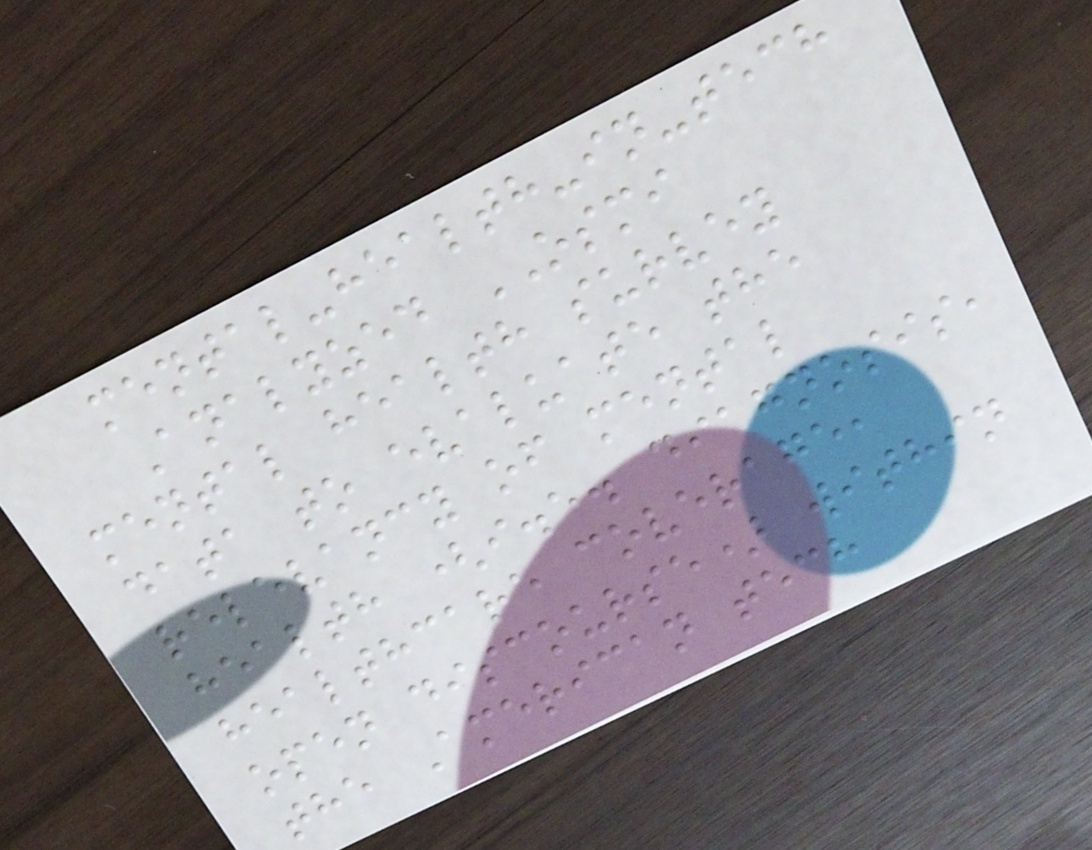mental-health-in-tech
Analyzed OSMI
mental health survey
data to evaluate the
relevancy of mental
health (i.e. diagnosis,
healthcare coverage,
open discourse) within
the American tech
